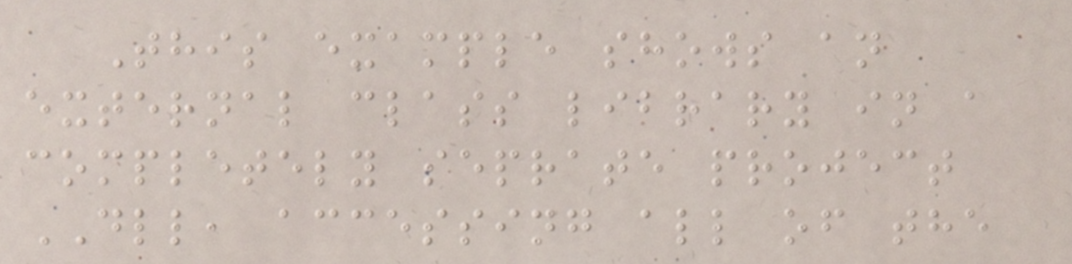This example shows an
external class library in a
completely seprate project
DLL, accessing all of the
